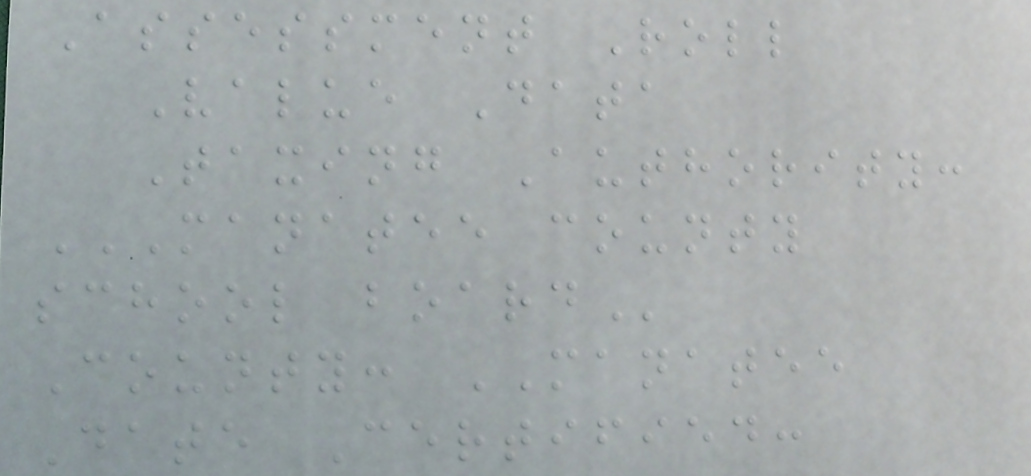Assessment Roll
Value Data
Taxing Authority:
MANATEE COUNTY
SCHOOL BOARD
County: MANATEE
Date Certified:
